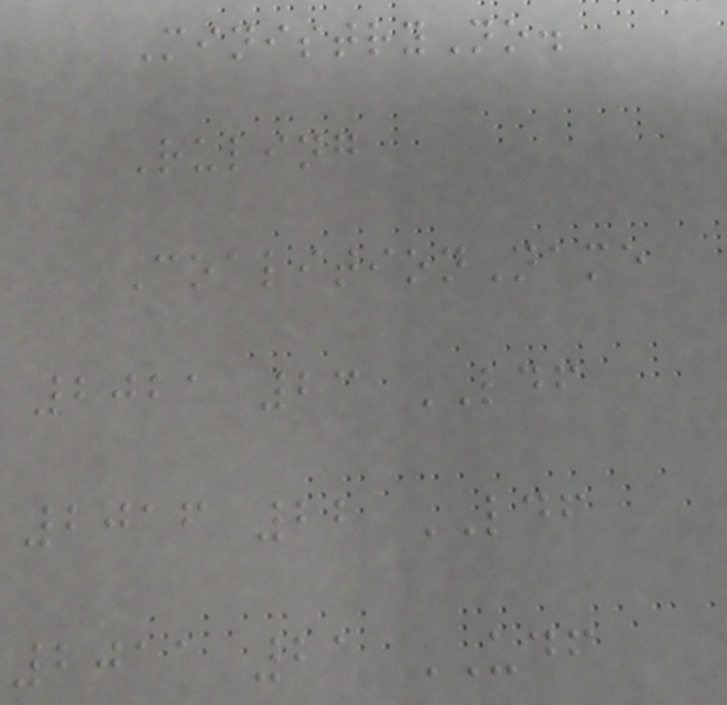MinistryNo.
Ruling
CoalitionName
2021 23 LDF
2016 22 LDF
2011 21 UDF
